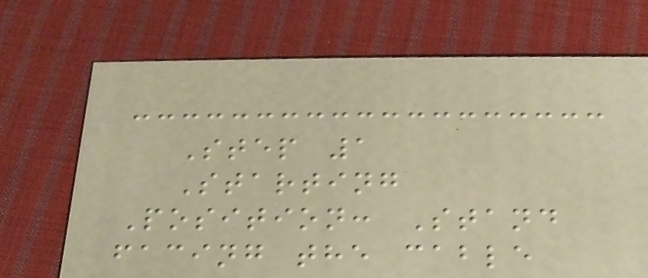Step 1
Starting
Position: Stand
facing the cable
